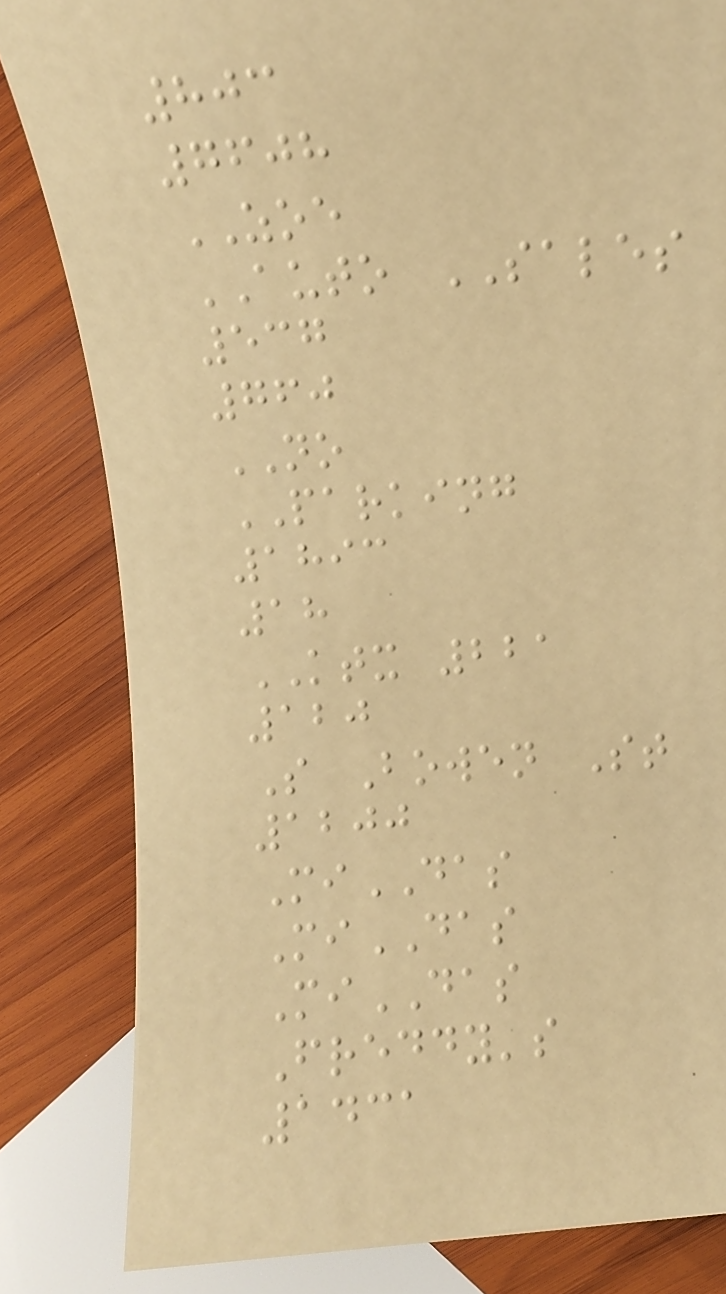803
7608
ZOE
AUTO SALES
537
760
NO
PARKING
1893
18
KTX 221
120
S Bowen St
1200
MiDAS
MiDAS
MiDAS
Freddy's
1431
